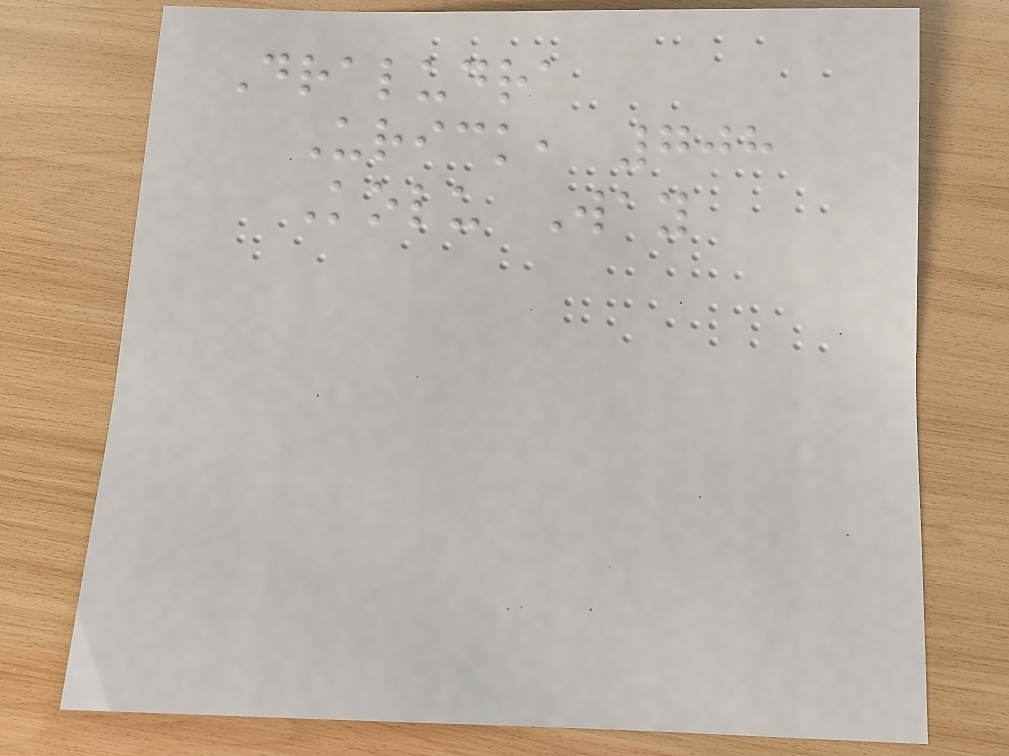Draludra
Urick, 708
Kolu Way
